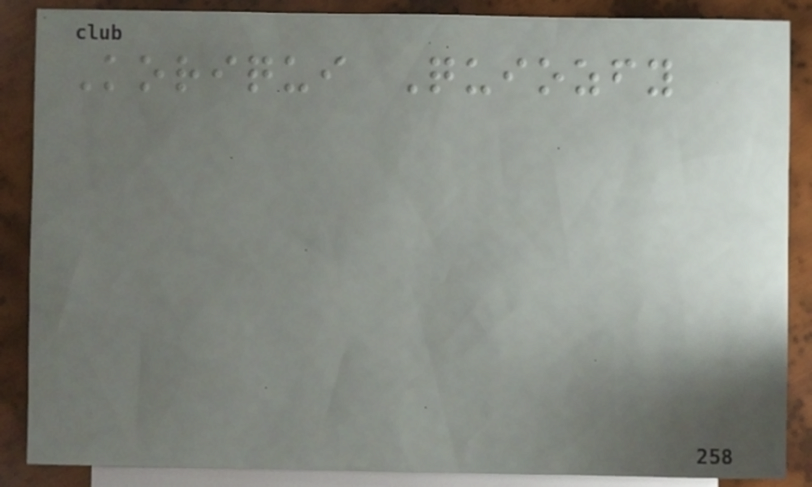Koriqui Quiozfy
